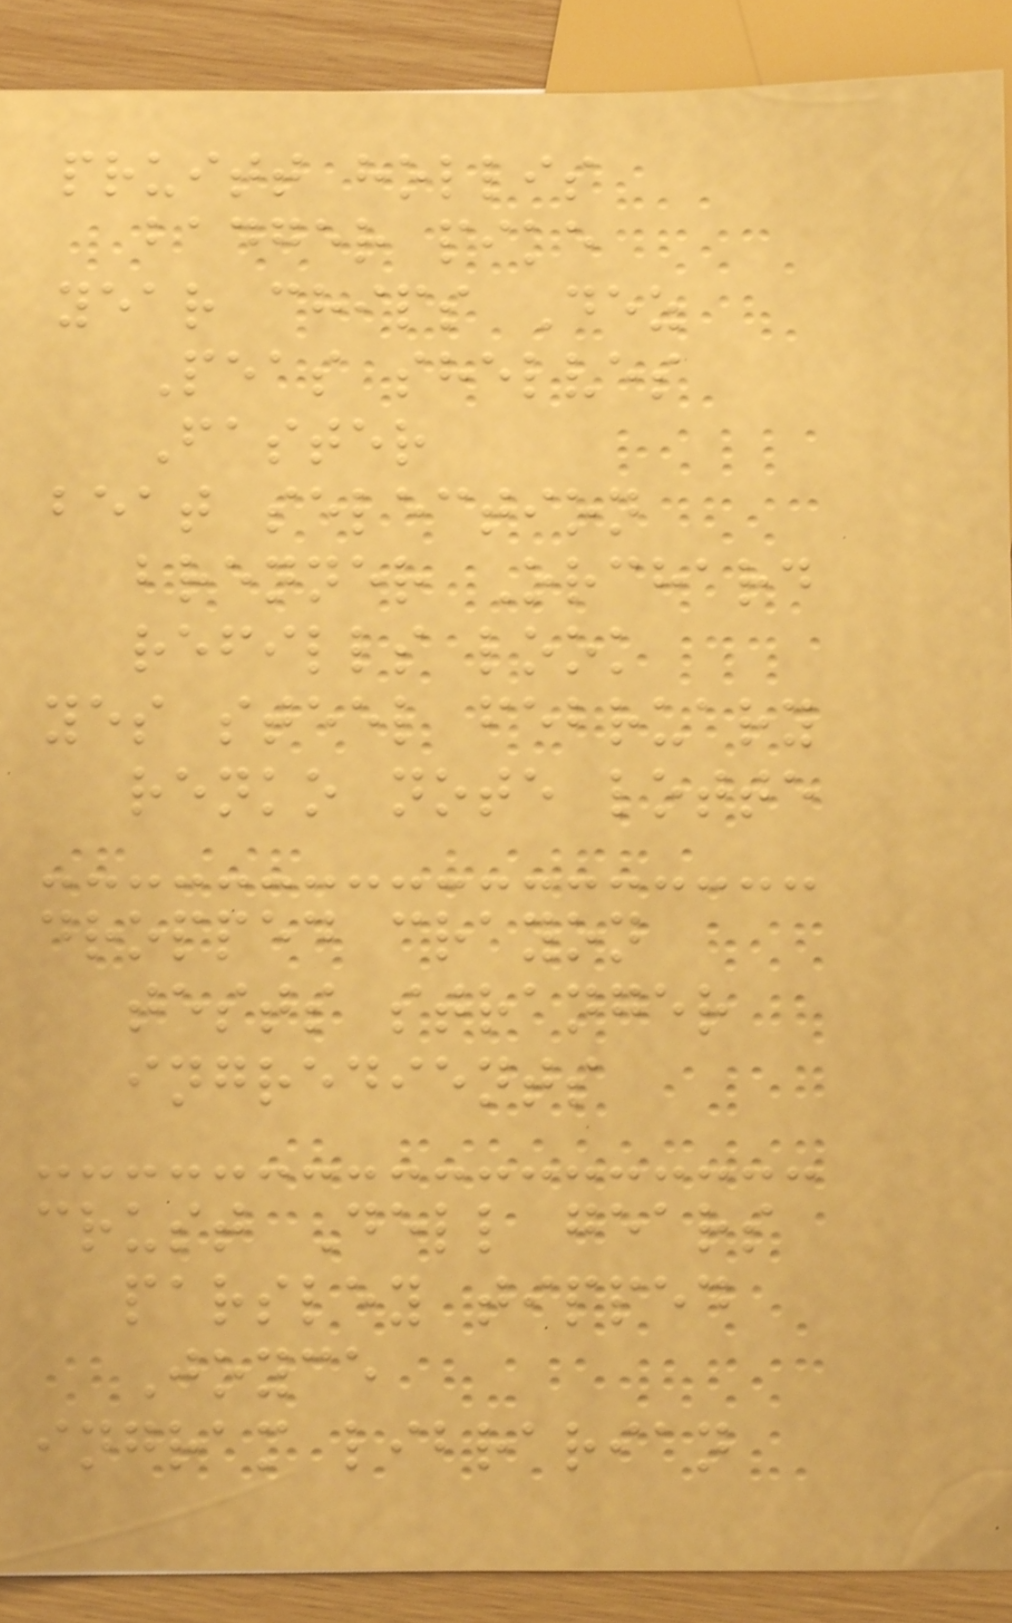pruitt hollis
badger pike
year chips Dez
Peas shelves
Faster
beat selection
brenner Orchard
refills look
yes steel february
renko note lotte
dropped crayon
tests stranger
ingredients
crust Dell gears
parsley tipped
Joyce
ingram librarian
